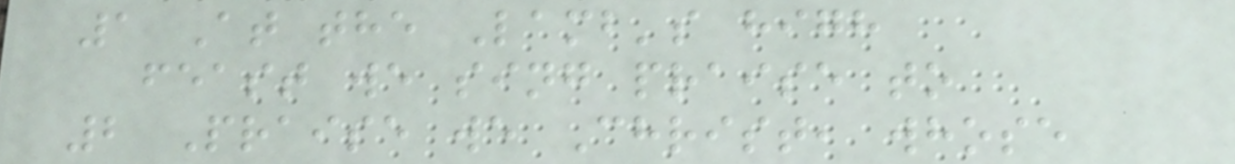1 At the Lamb's high
feast we sing praise to
2 Praise we Christ, whose
